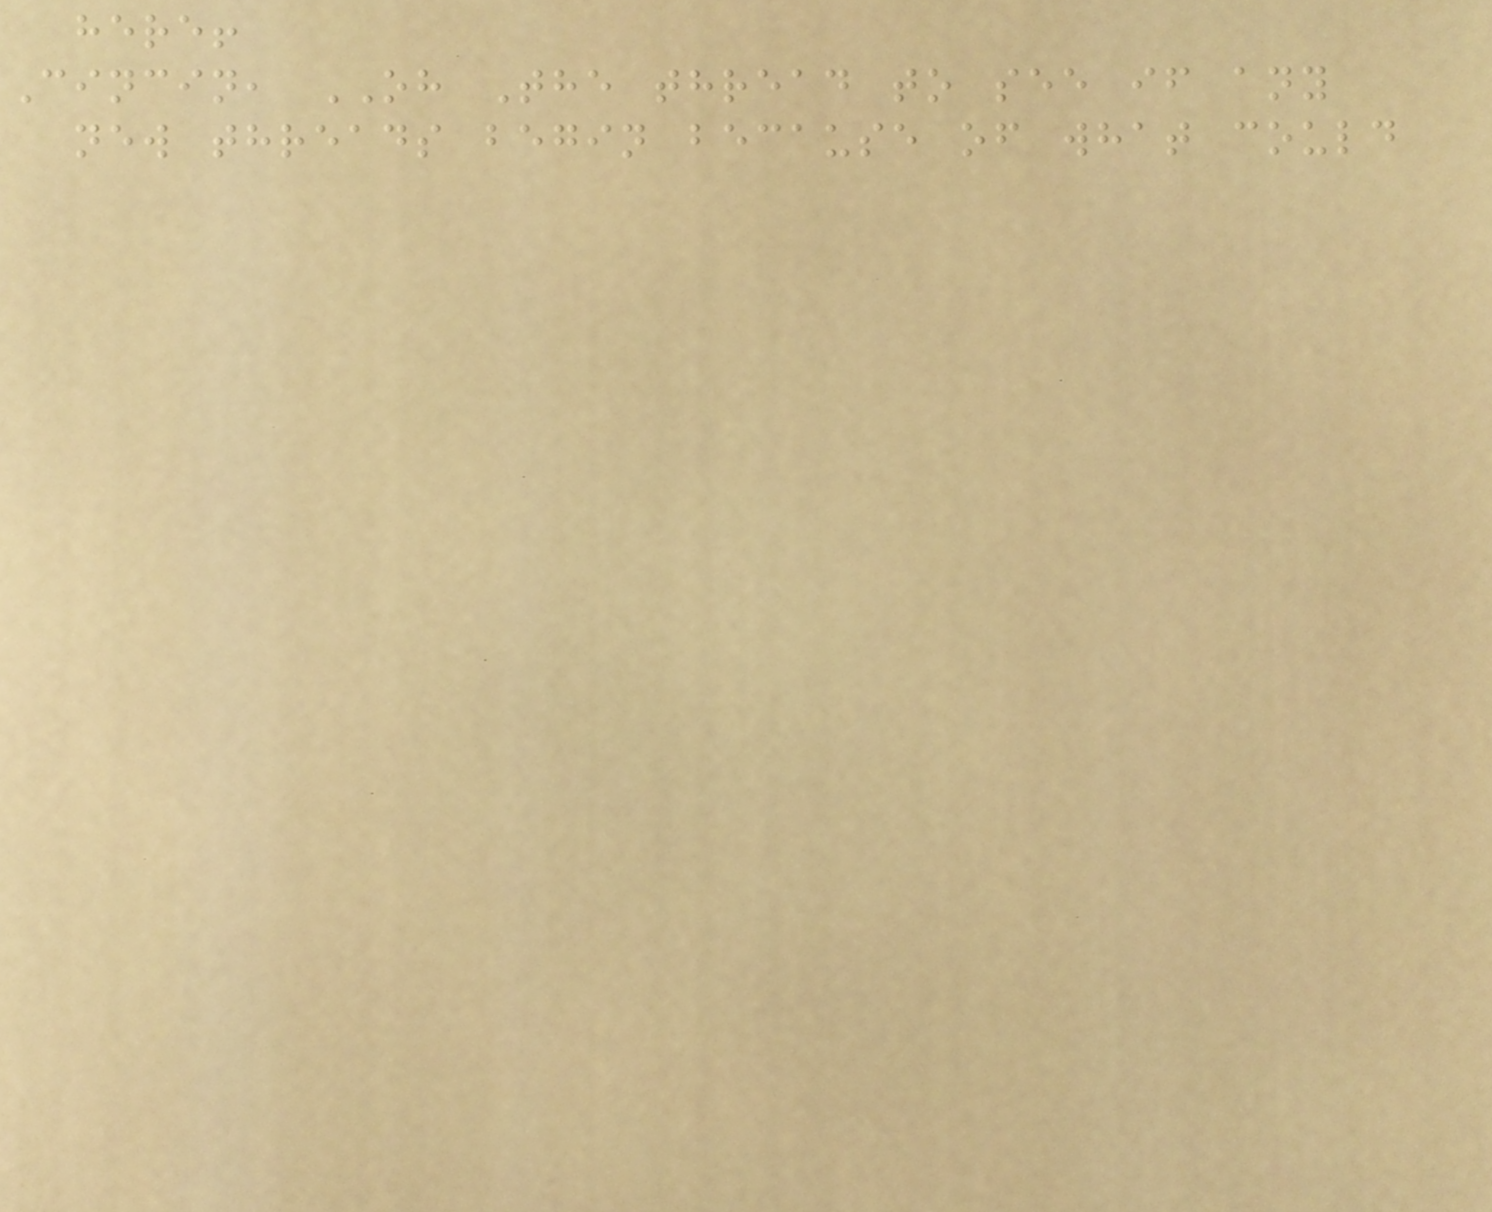here!
Cincin, OH The thread to see if any
new threads begin because of what could
